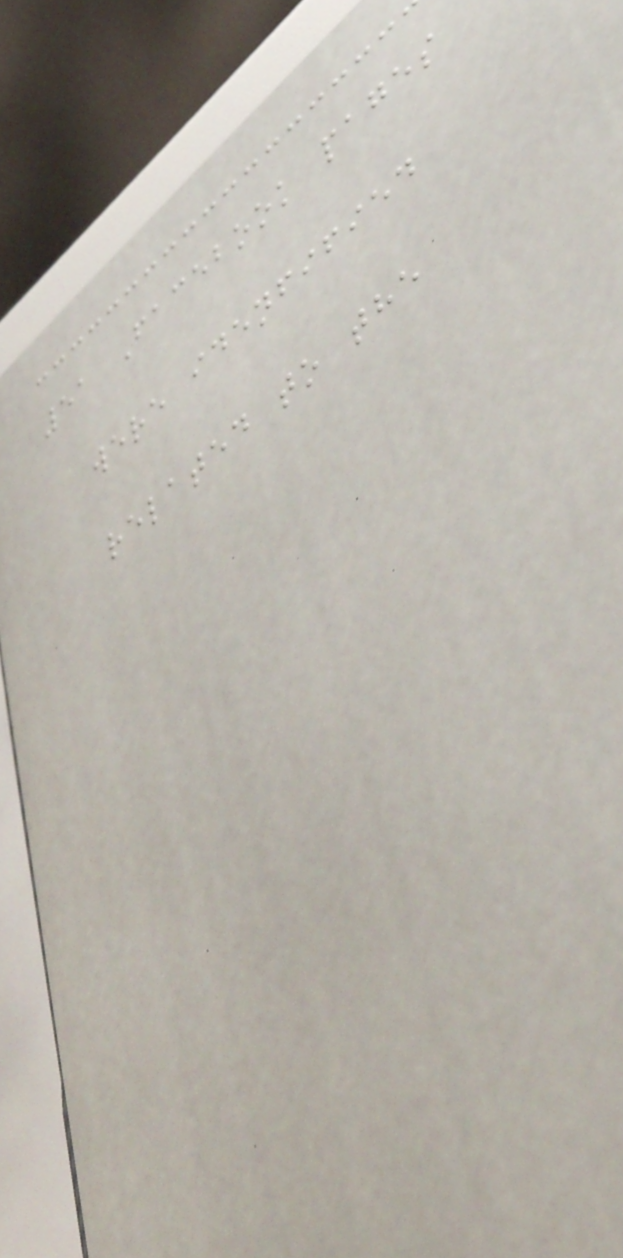51 Facebook pages
were idenfified
related to the
